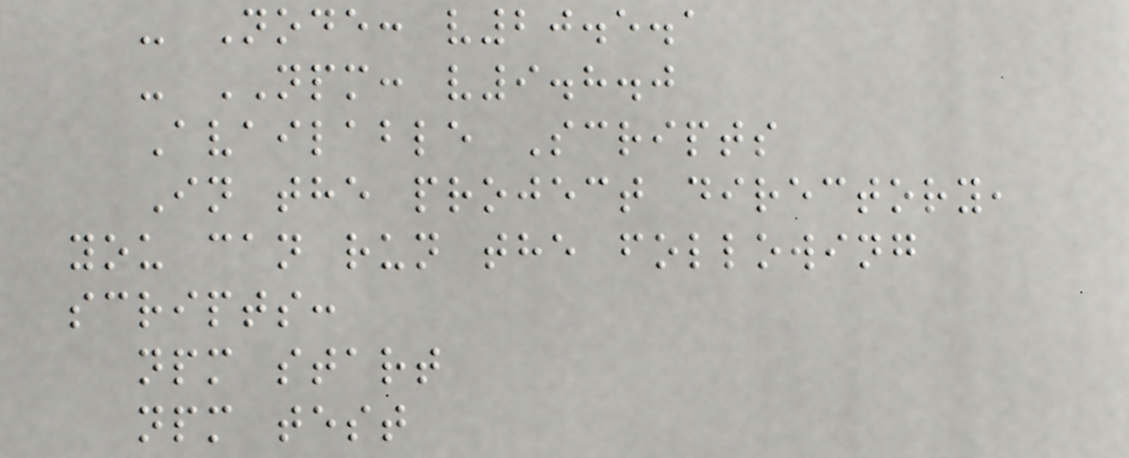- Node: v20.5.1
- NPM: v9.8.0
Available Scripts
In the project directory,
you can run the following
scripts:
npm start
npm test
